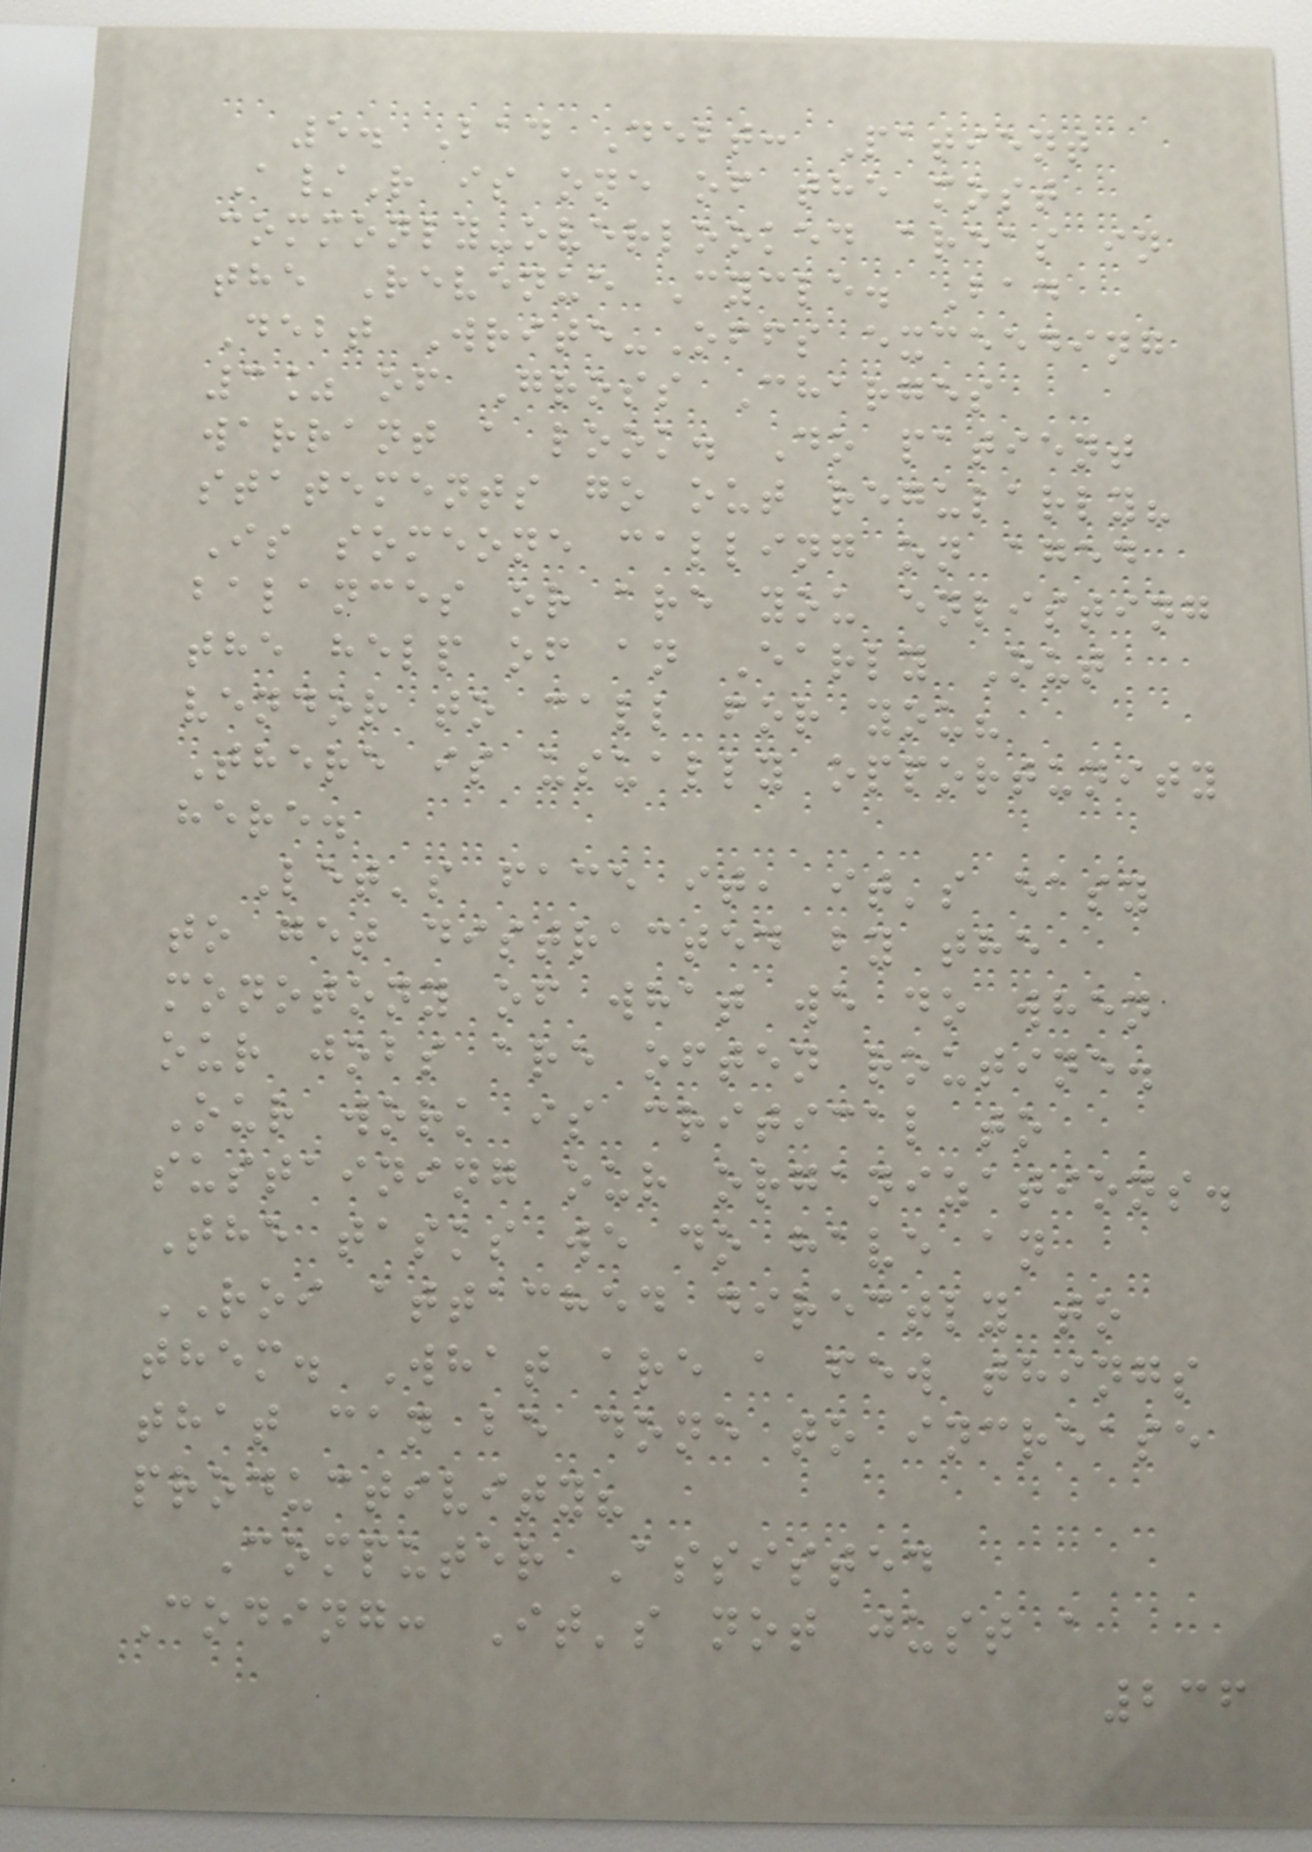5. Bad Debt: Patient
A/R is one of the most
commonly-overlooked areas in
the Revenue Cycle. Bad
Debt Write-Offs exceeding
3% of Gross Charges
warrant a look. Do patient
statements go out regularly?
Is someone calling on aged
balances or are you enlisting
the help of an Early Out
vendor to call for you?
There is usually opportunity
here.
Let's face it, it's easy
to get distracted by the
monotony of what we do when
our jobs are often routine.
Our work is critical to
sustaining our organizations.
The tasks we do have an
ROI attached directly to
them. What are a few things
that can be done to increase
productivity?
Computer Assisted
Coding: It's not just a
236
